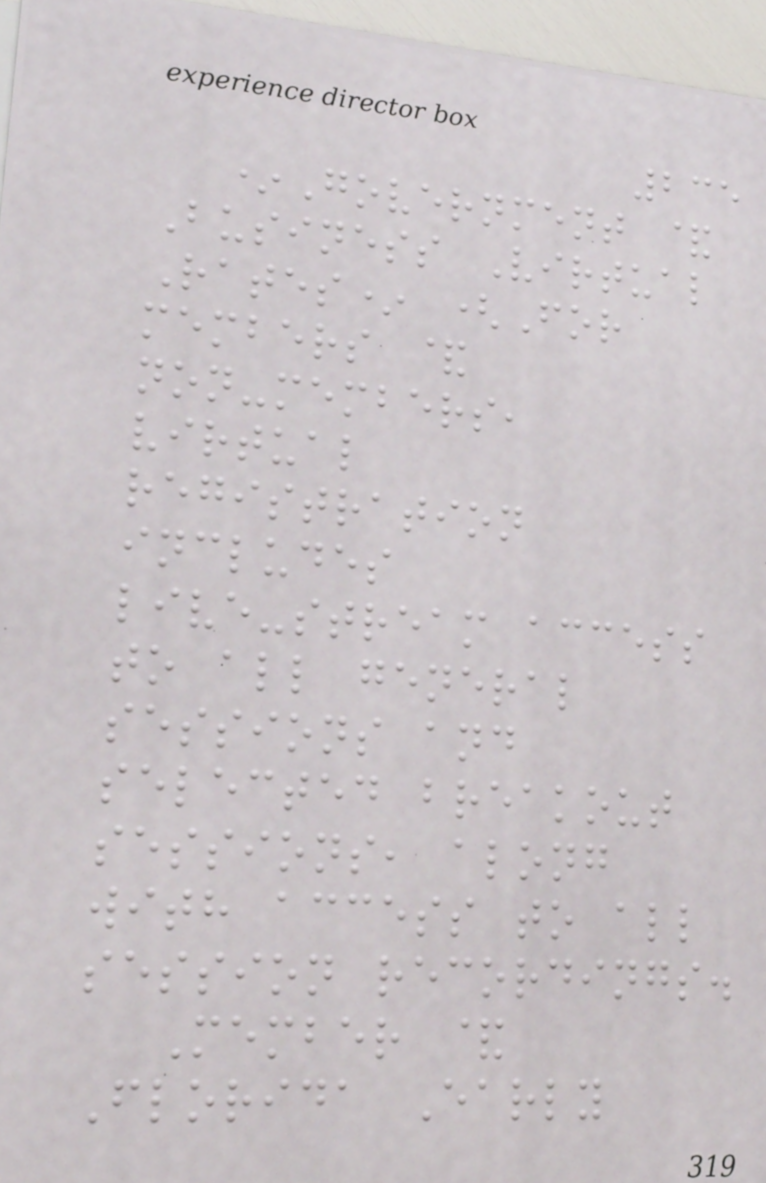235
*Government &
Business Virtual
Rates* (For
members &
non-members,
virtual
registration
includes
live-stream access
to all general
sessions and
selected breakout
sessions, along
with access to all
session recordings.
Member &
Florida Early
